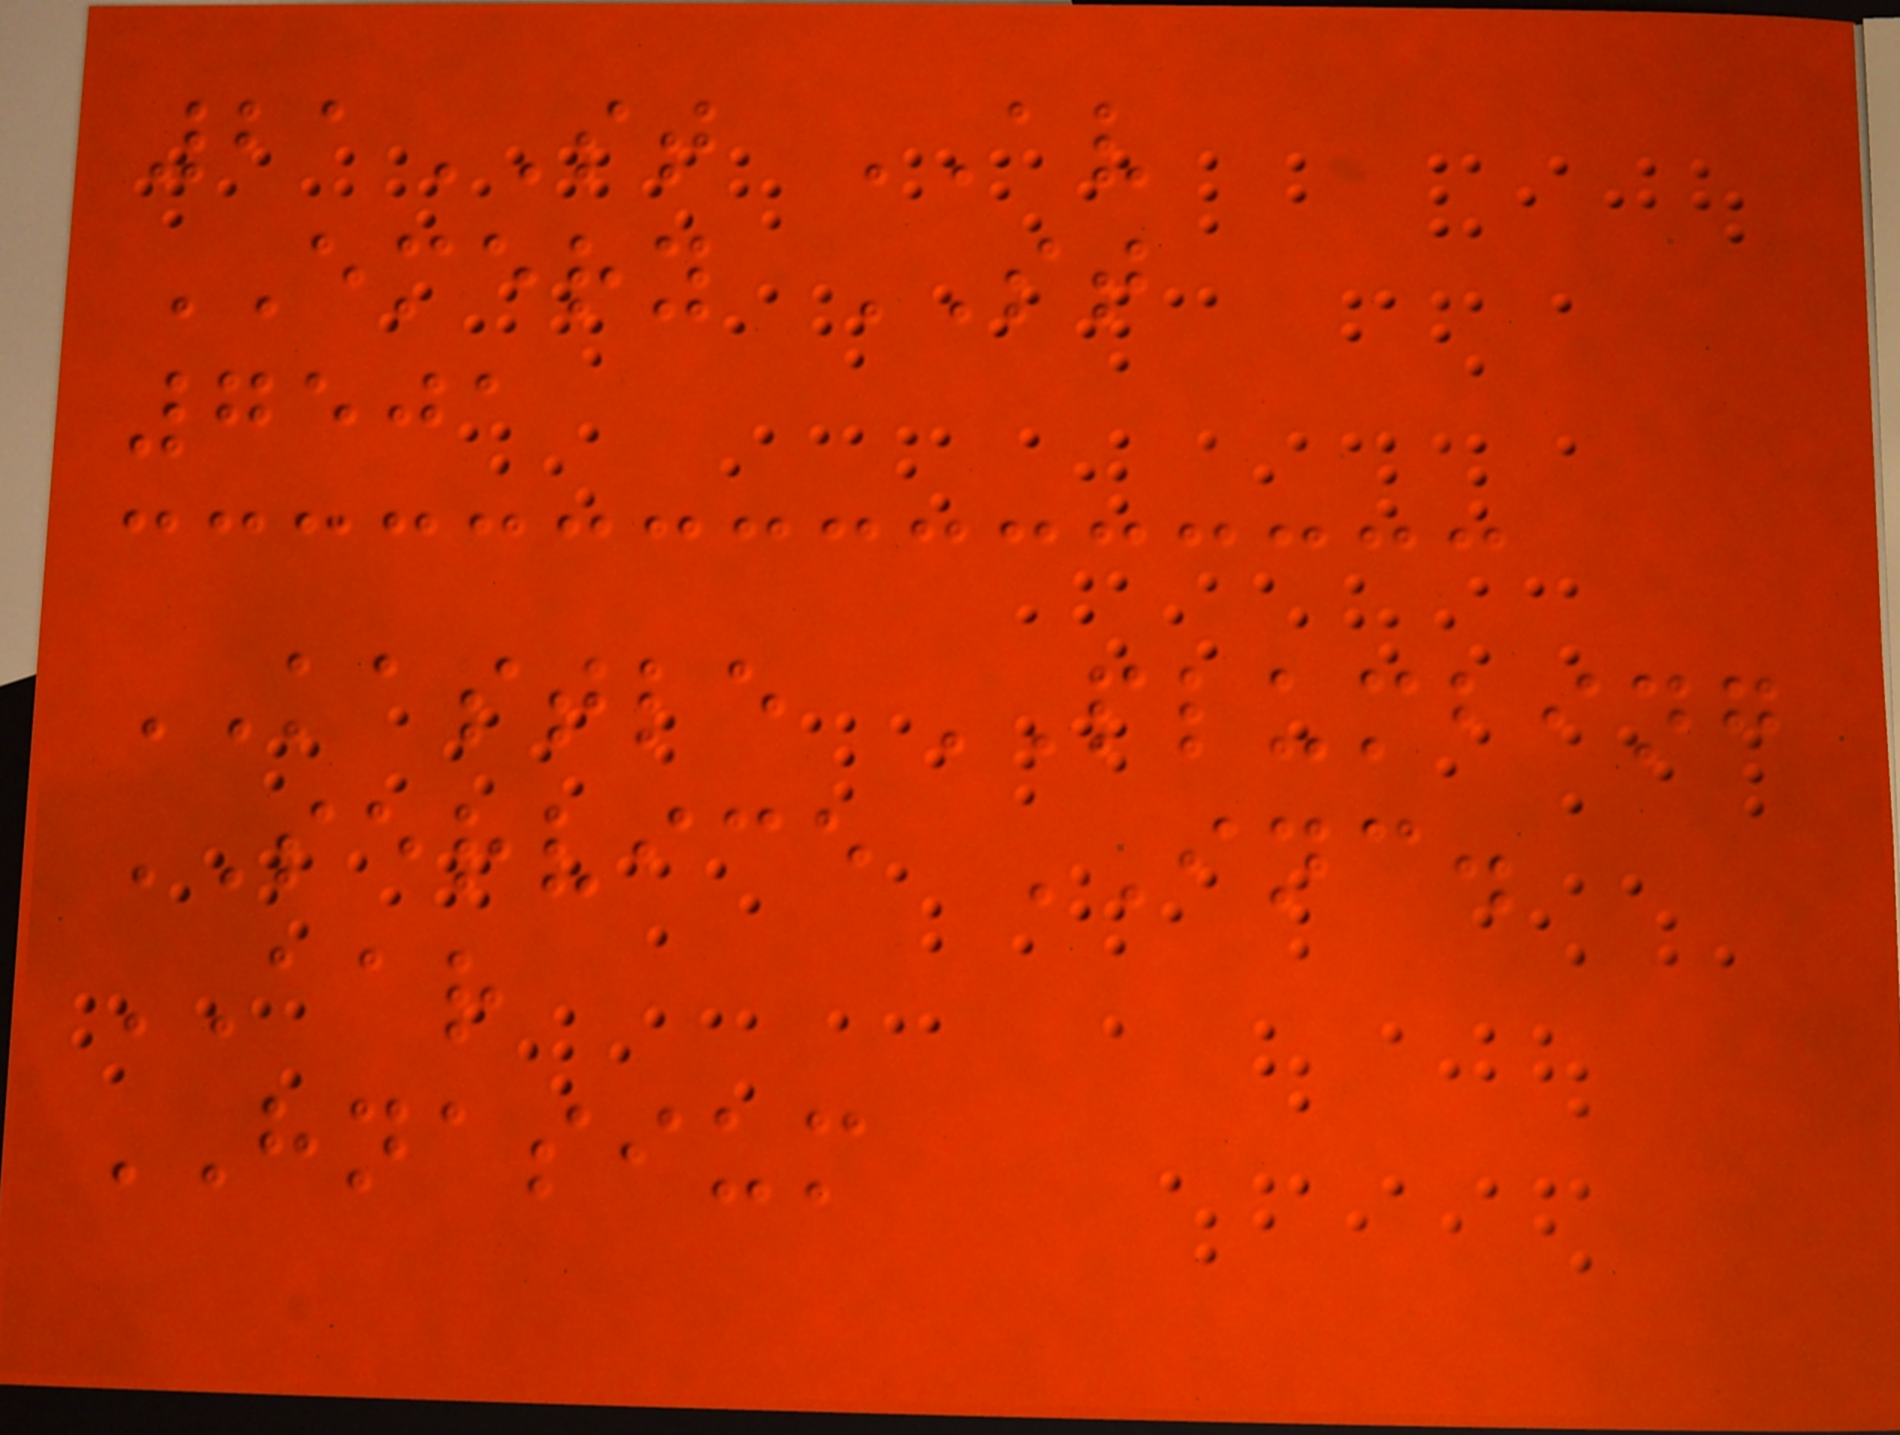21ST AV
EMERY ST
7501
KASTLE PLUMBING
SERVICE INC.
AAR
HNASIUM
